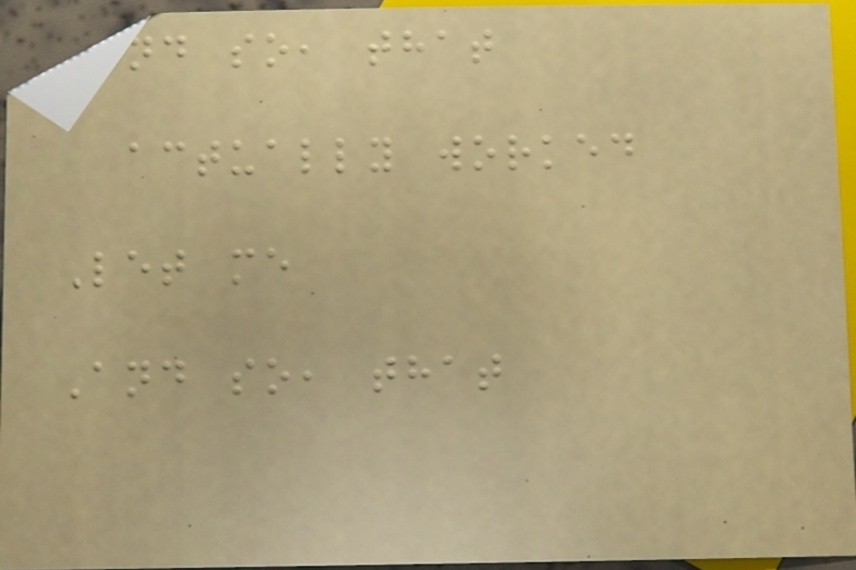And so, that
actually worked
Let me
And so, that
